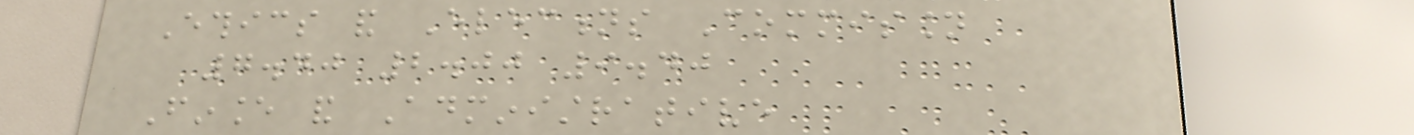Ethics and Elections Commission
7.40 2.00 9.40
Finance and Administrative
